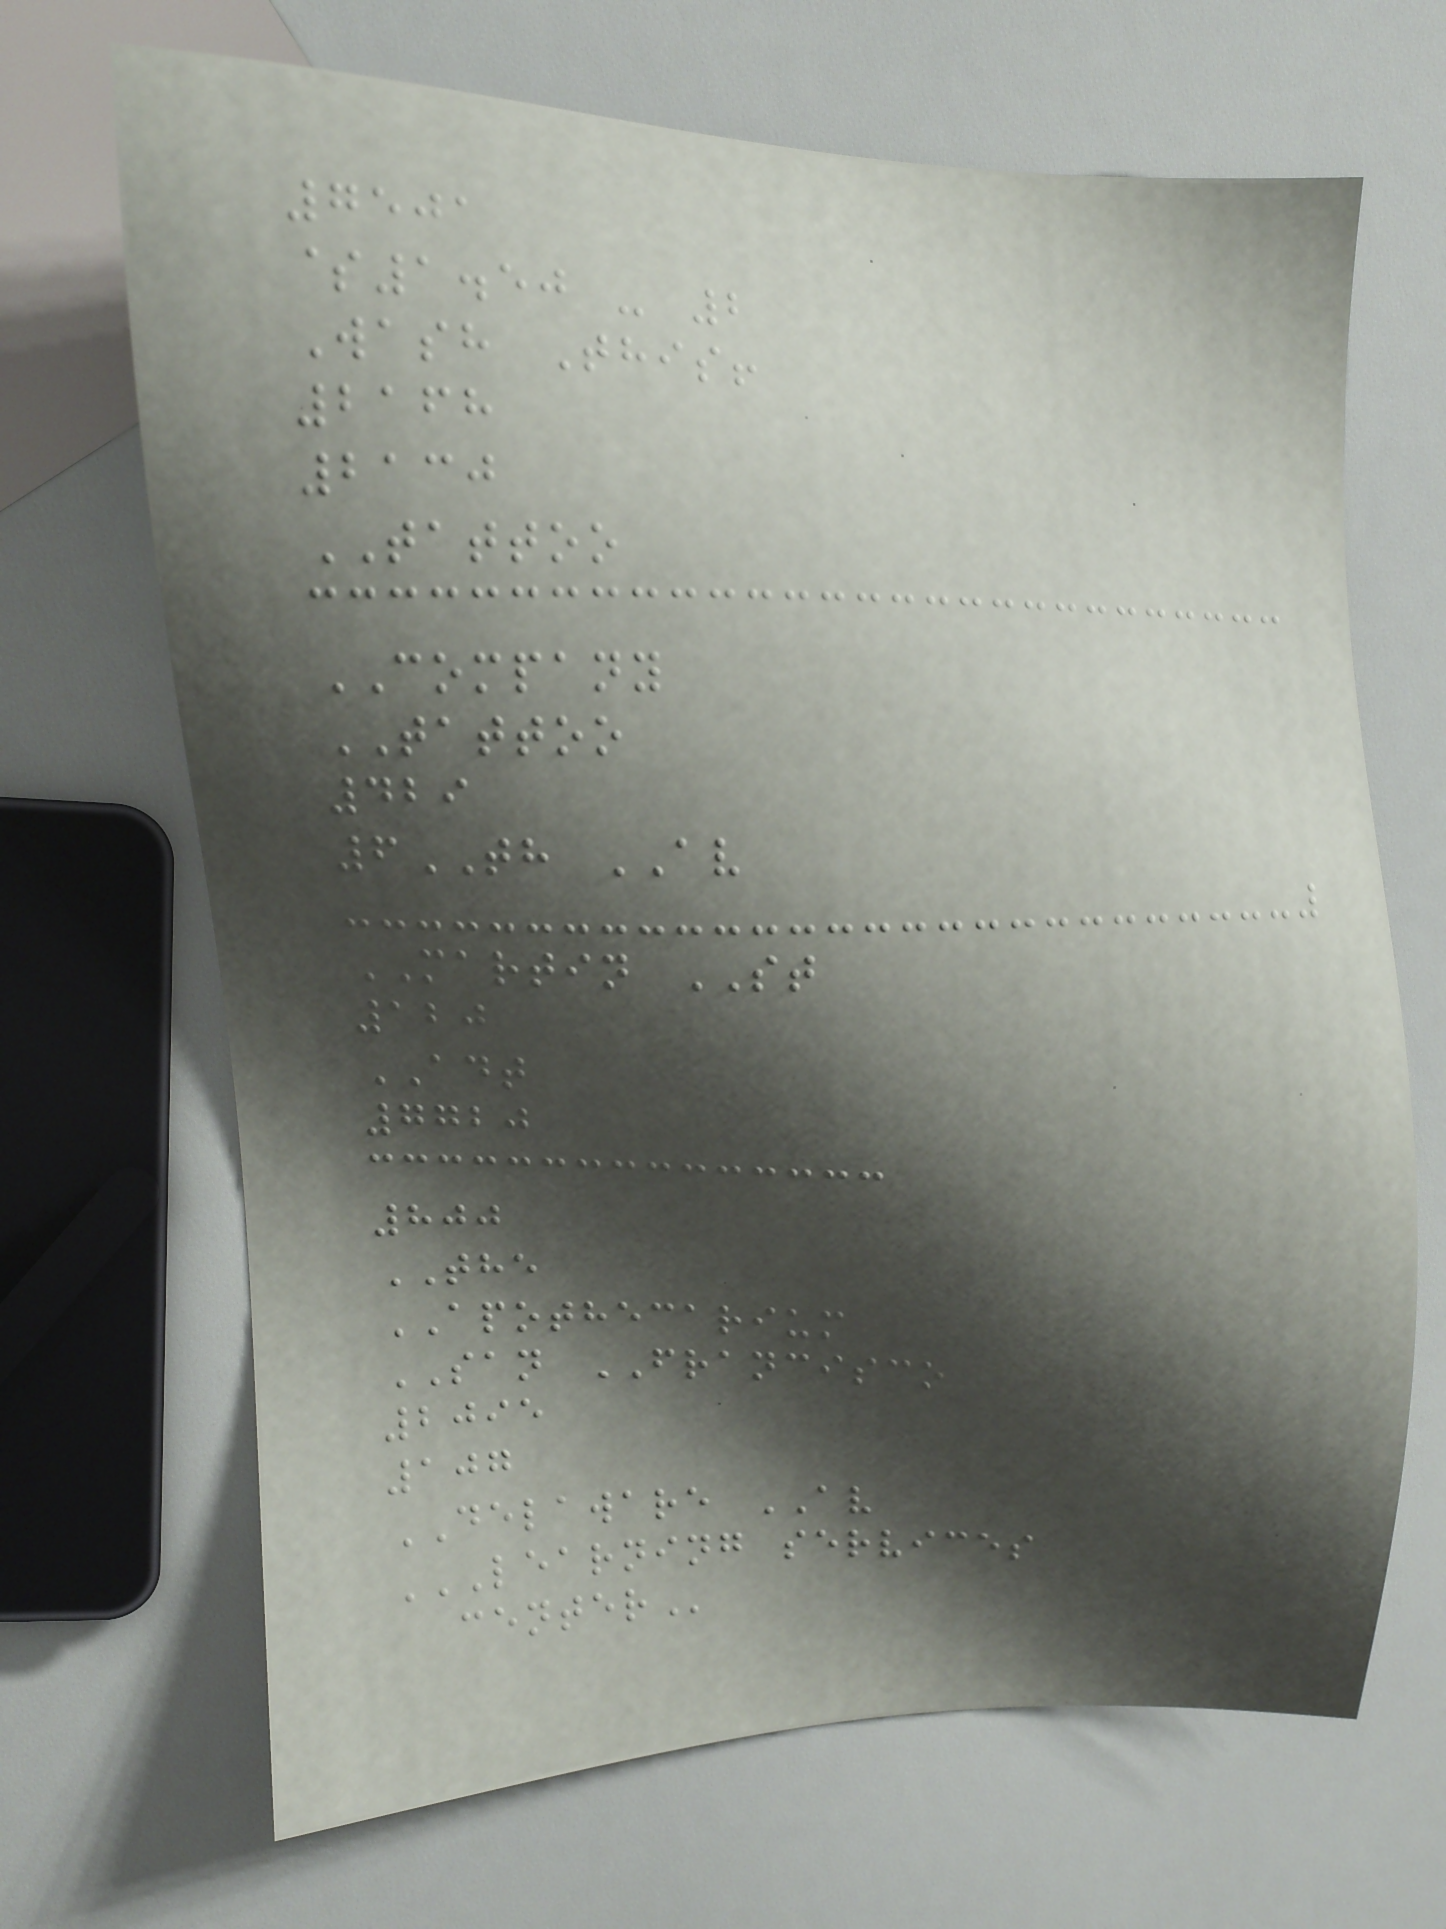7501
$1.50 - 2
Wash This!
2168
2130
TATTOO
COMPANY
TATTOO
429
6TH AV
MARTIN ST
120
ADT
7720
800
THE
APOTHECARIUM
SAN FRANCISCO
2095
107
DELAWARE AV
LEARNING SERVICES
CENTER
